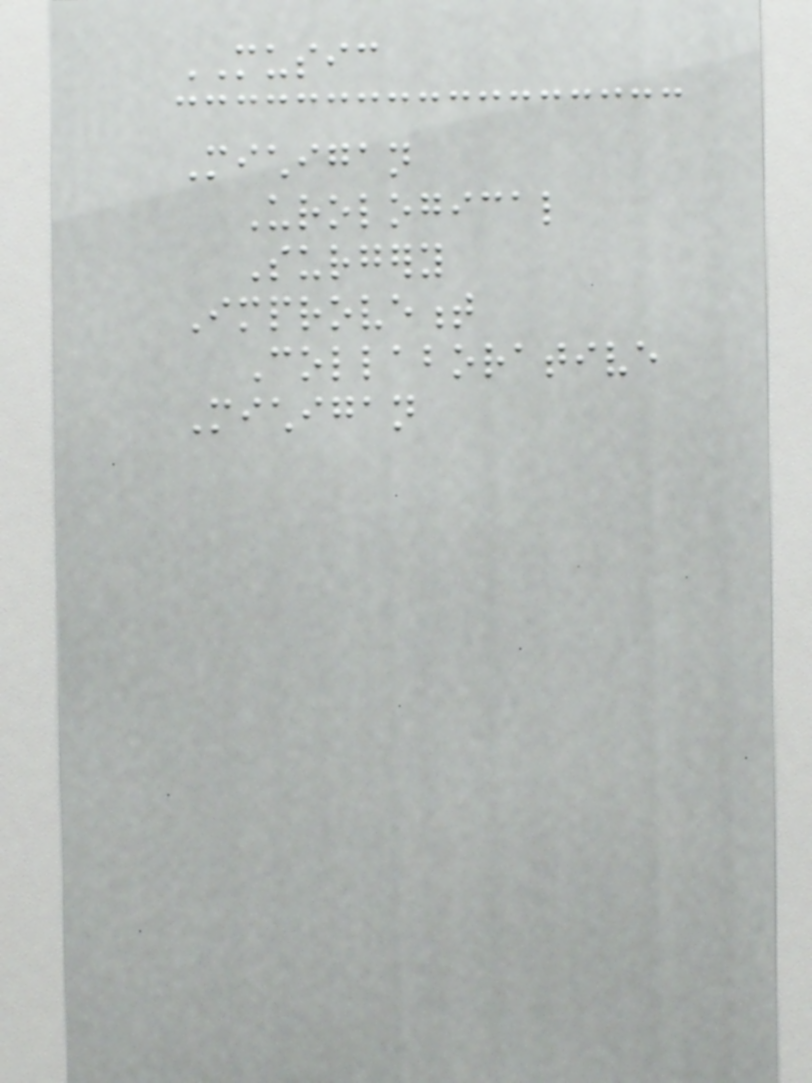MUSIC
Michigan
Urological
Surgery
Improvement
Collaborative
Michigan
